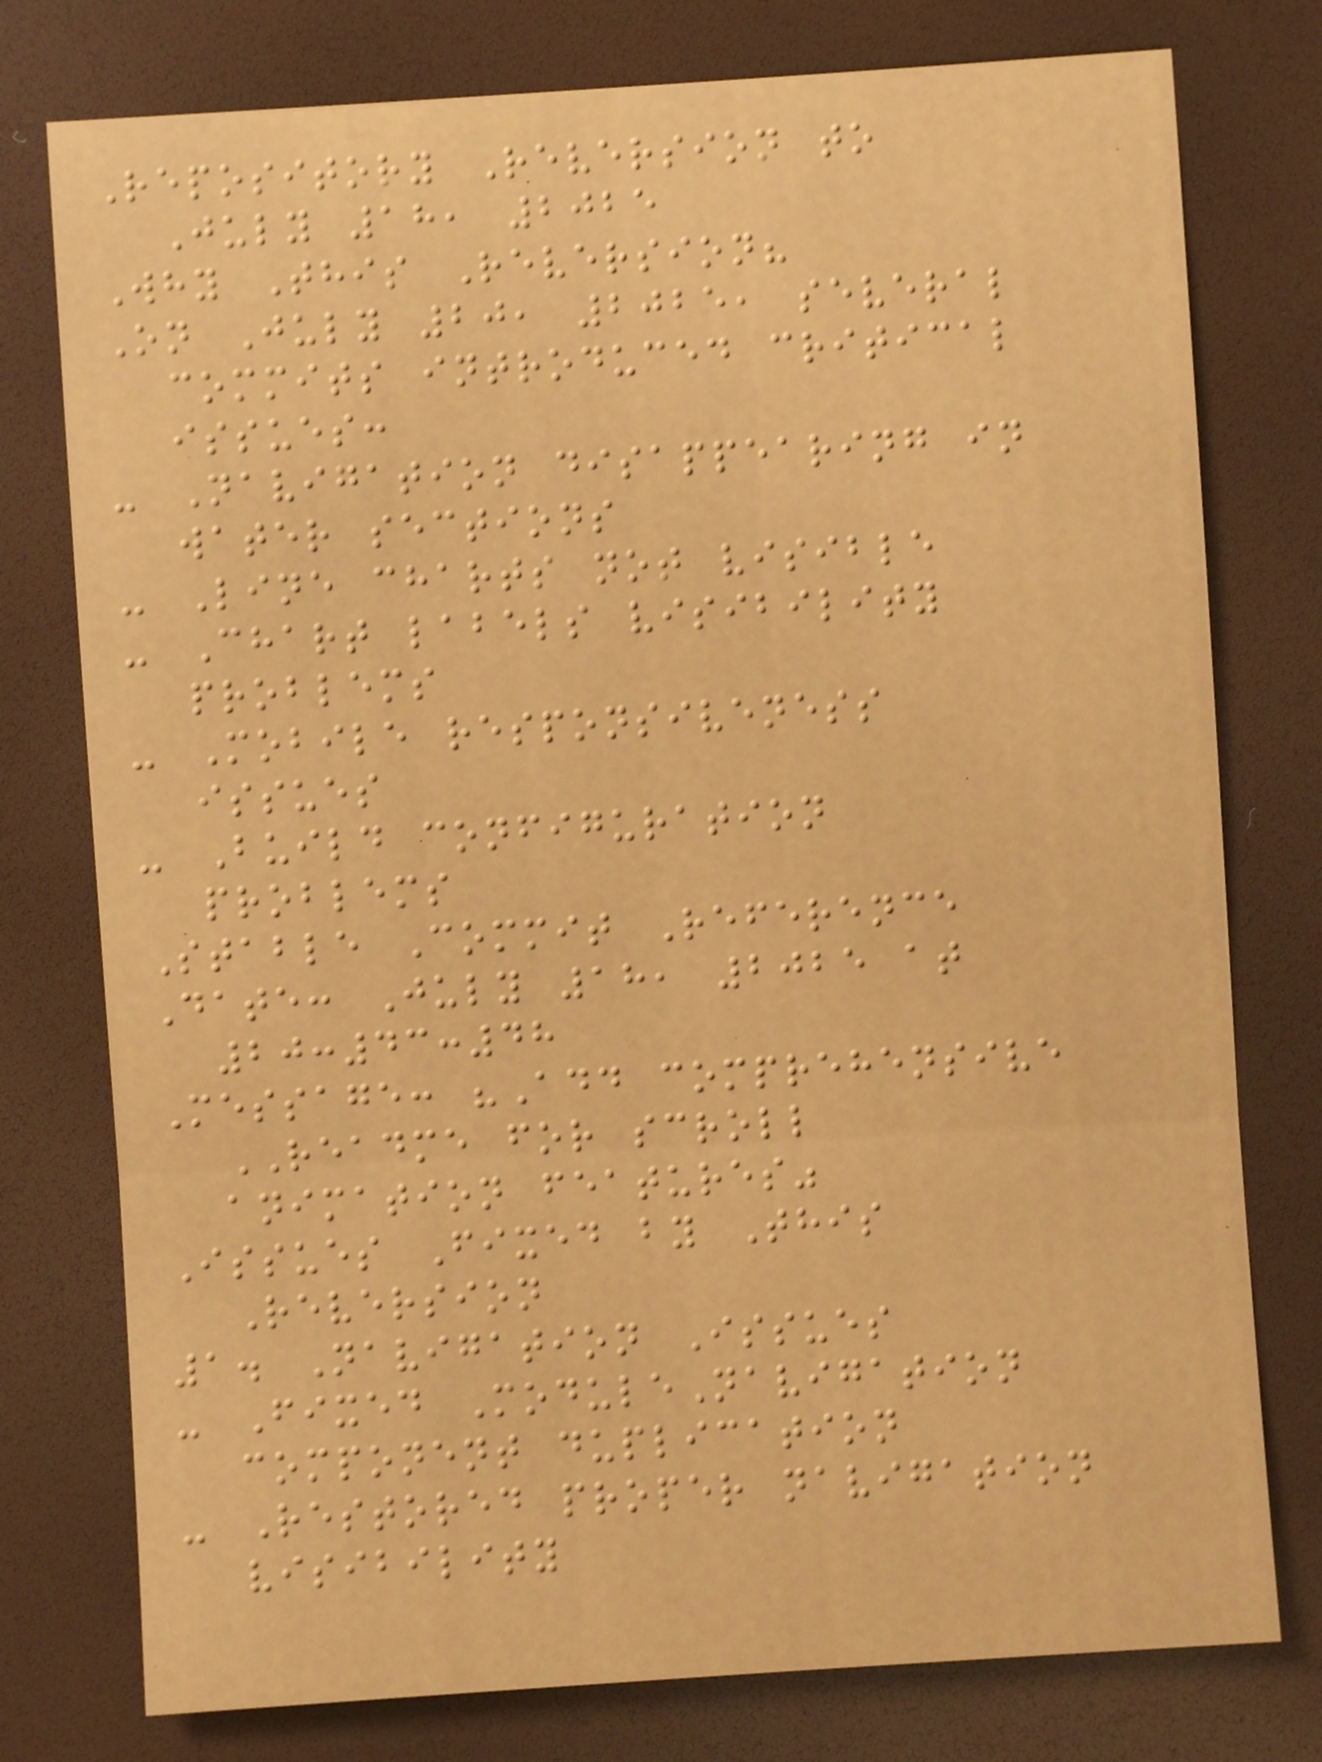Repository Reversion to
July 18, 2025
Why This Reversion?
On July 20, 2025, several
commits introduced critical
issues:
- Navigation disappearing in
water sections
- Line charts not visible
- Chart labels visibility
problems
- Mobile responsiveness
issues
- Build configuration
problems
Stable Commit Reference
Date: July 18, 2025 at
20:43:48
Message: "Add comprehensive
README for scroll
animation features"
Issues Fixed by This
Reversion
1. Navigation Issues
- Fixed ModuleNavigation
component duplication
- Restored proper navigation
visibility
